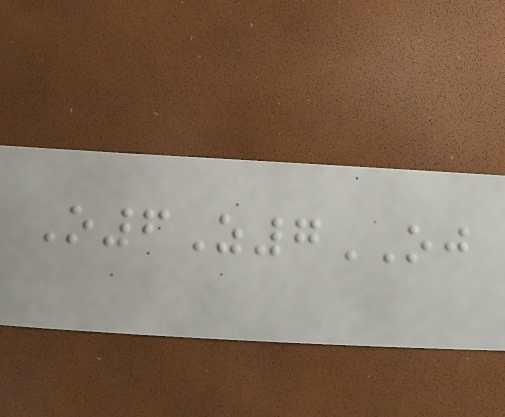O6Z7OJ
